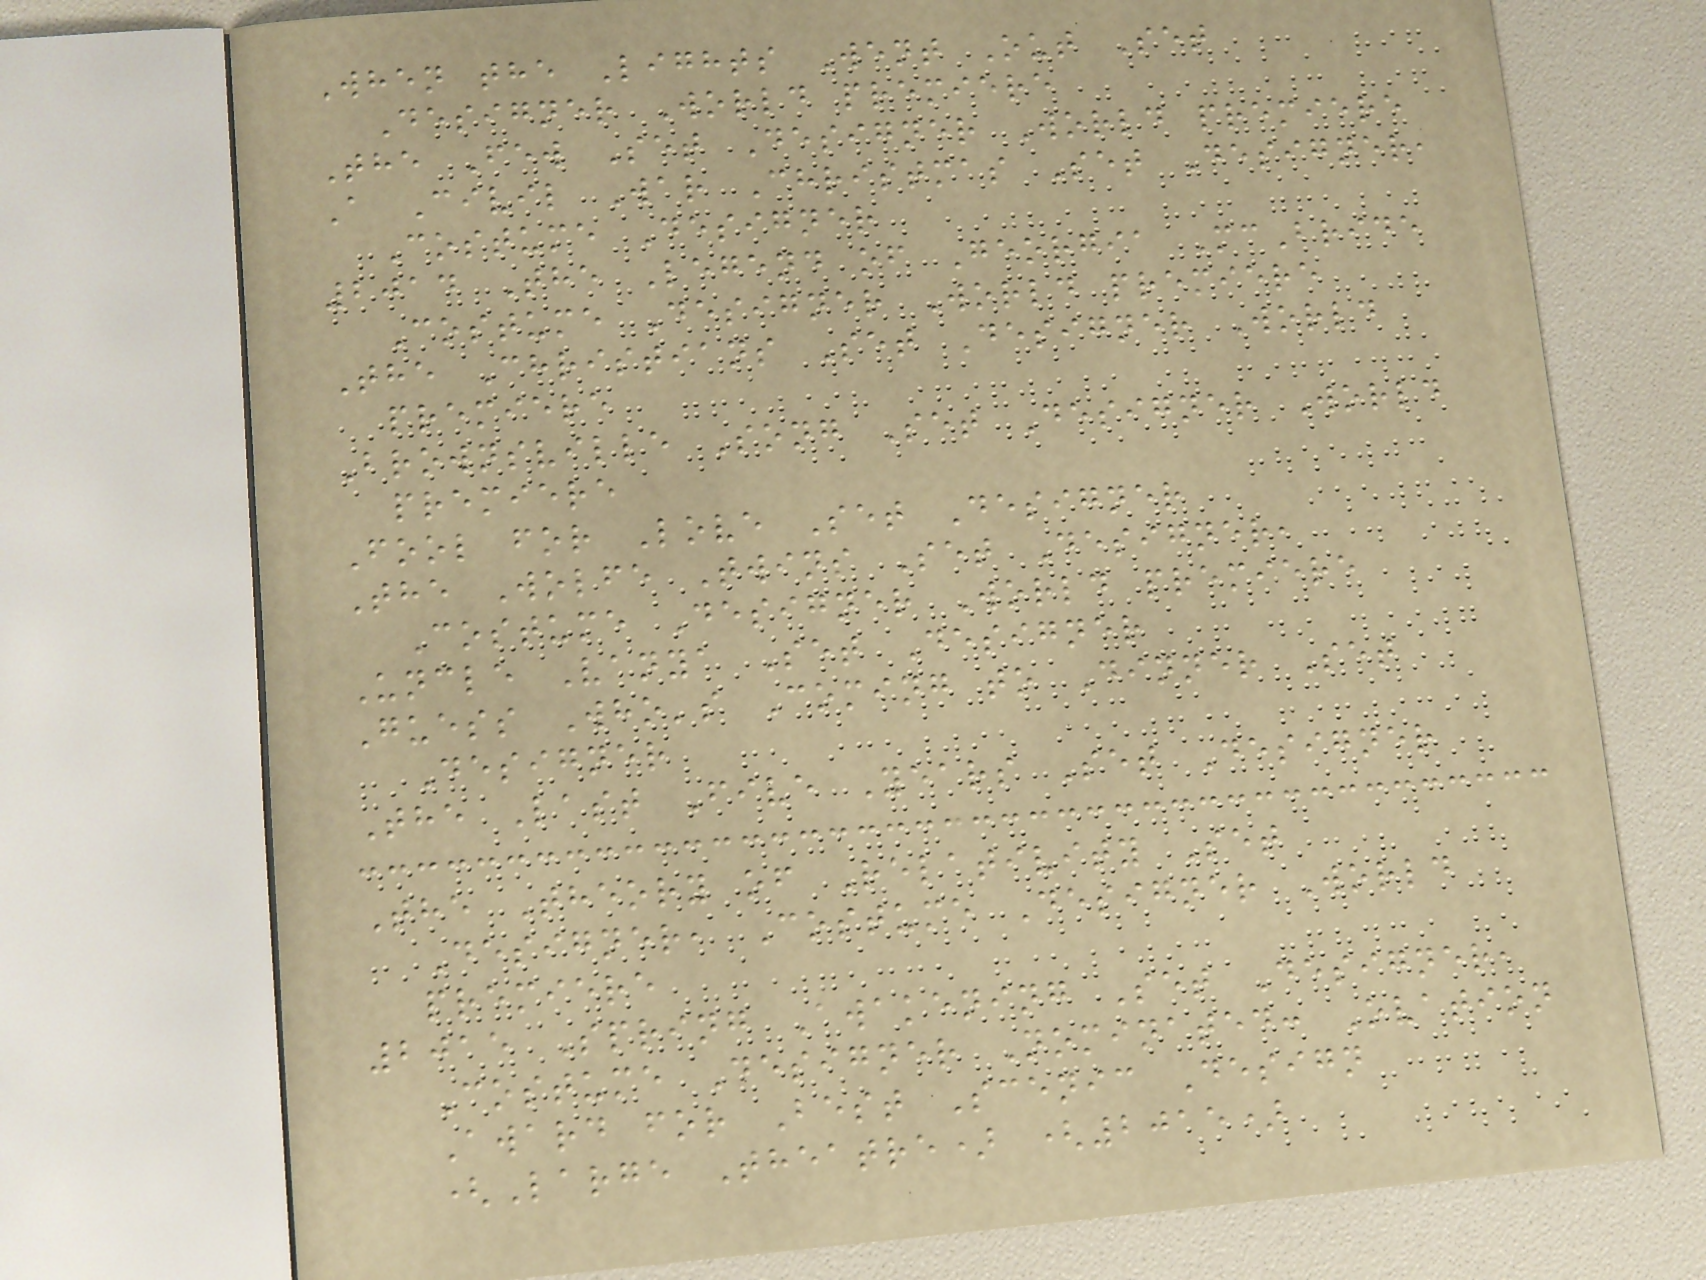When the Lights Went Out Set
Designer World premiere
The Few Set Designer World premiere
A Civil War Christmas Set Designer,
Costume Designer
2014 The Legend of Georgia McBride
Costume Designer World premiere
The Christians Set Designer World
premiere
Brownsville Song Set Designer World
premiere
Fool for Love Set Designer
The Wolfe Twins Set Designer,
Costume Designer World premiere
Uncle Vanya Set Designer
Guess Who's Coming to Dinner Set
Designer
The Last Five Years Set Designer
The Theory of Relativity Set
Designer, Costume Designer World
premiere
2015 Spring Awakening Set Designer,
Costume Designer Nominated: Ovation
Award for Best Scenic Design
(Large Theatre) (2015)
